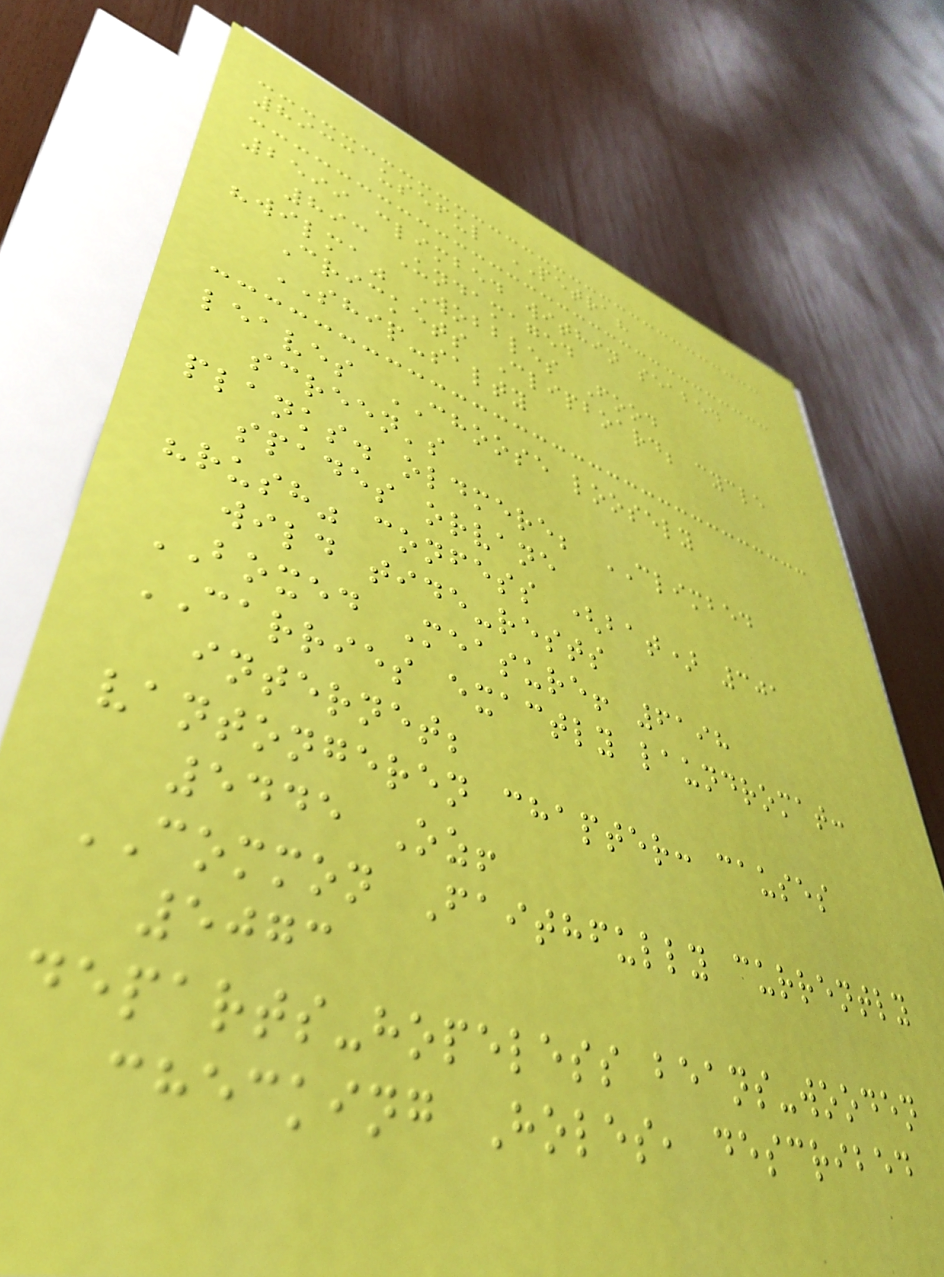8933 useful PETRA?
2599 climbed within seabed
893 Undamaged
"wilma" Wobbles Food
Crickets Clipboard; cycle
SHIP-salty
leaves CHOOSE loosely
screen's
planks. oldmere; CLIMBED
spades orvane
"rush" confess (bat) 301
wild tide-rests
BOXED Measure! 6198
CARRIES exactly laundromat:
internet;
vantongeren chapter: causes
5445 Oz!
COMMON Faithfully currently
5073
departs-hopeless beans-wooden
checking Holes, described
